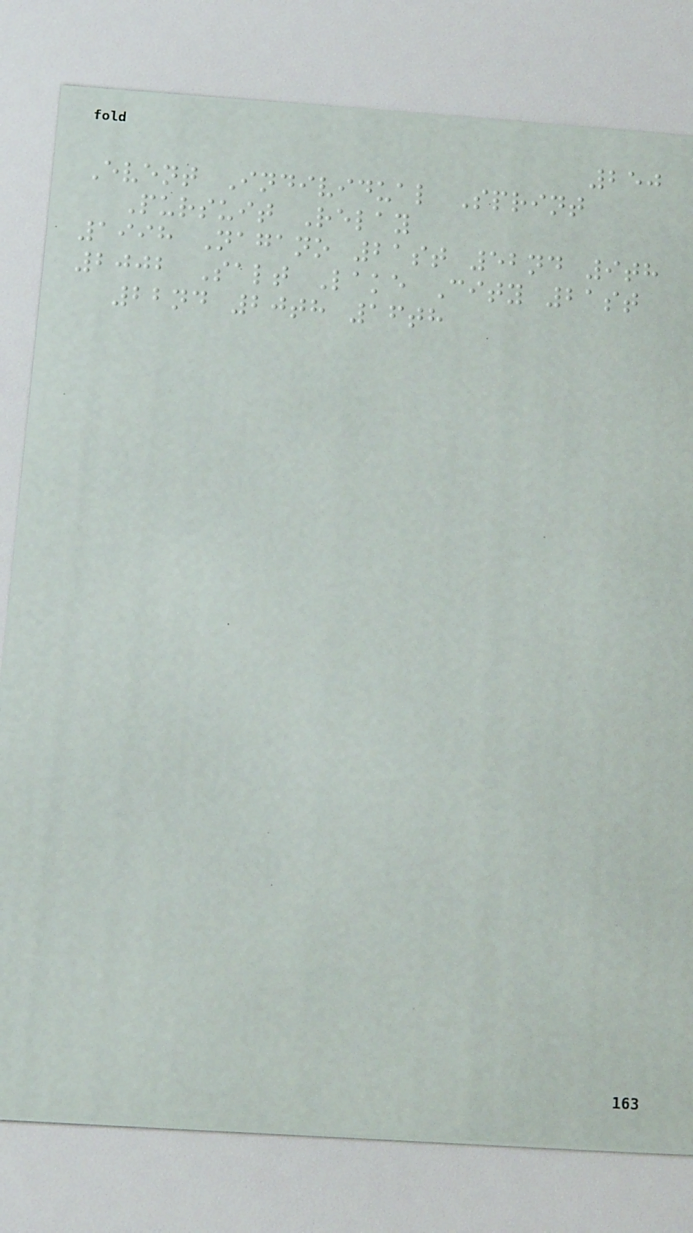250
Event Individual Sprint
Pursuit Relay
1998 Nagano 21st 52nd 9th
2002 Salt Lake City 21st
22nd 20th 16th
